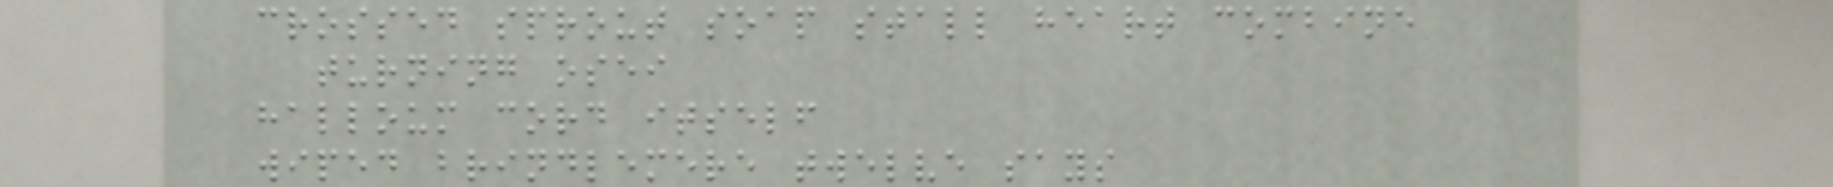crossed sprout soap stall heart combine
turning osei
halloum cord itself
wiped brindlemere twelve says
